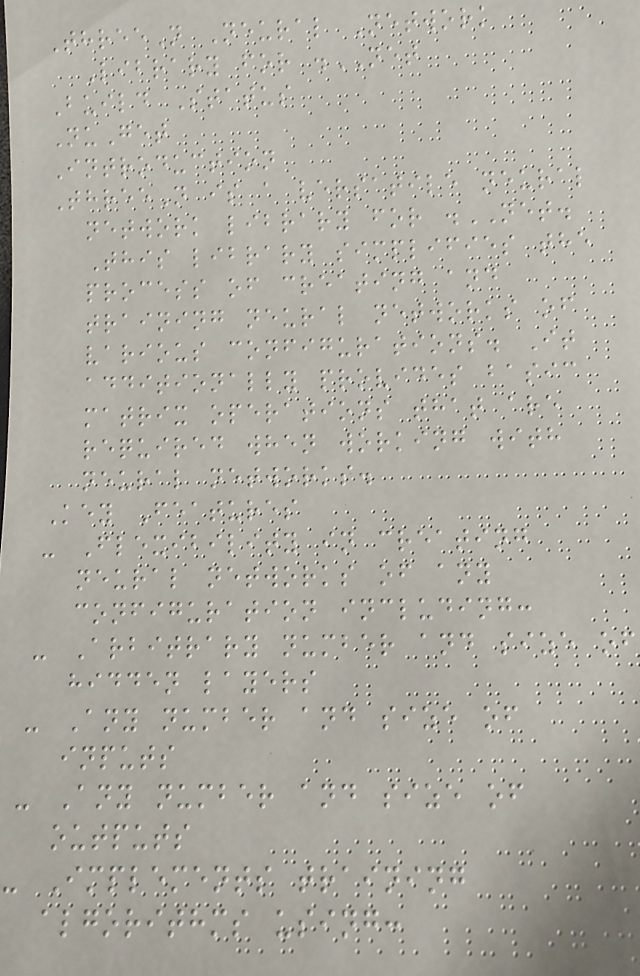ThreeN Neural Network
Library for .NET
Build Status
NuGet
Introduction
ThreeN is a versatile neural
network library for .NET.
This library simplifies the
process of creating and
training neural networks of
various configurations. It
additionally provides basic
matrix operations that are
required when working with
neural networks.
Key Features
- Flexibility in creating
neural networks of any
configuration including:
- Arbitrary number and size of
hidden layers
- Any number and size of
inputs
- Any number and size of
outputs
- Implements training
algorithms using:
